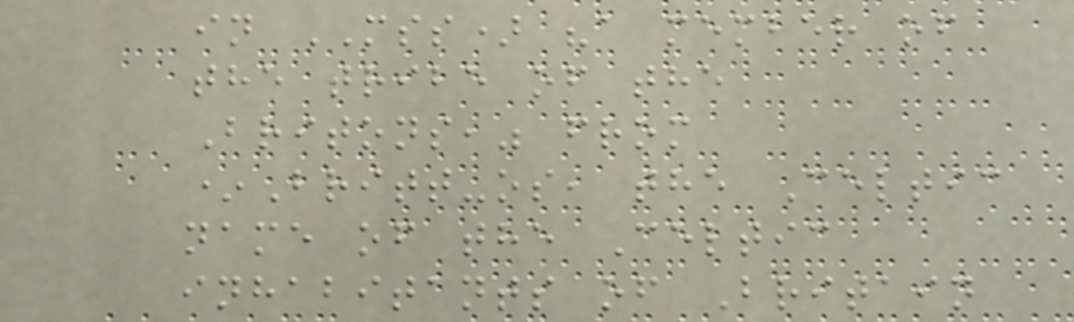in MSS) "a member of
the tribe of the
Britons," from
*Britt-os, the Celtic
name of the Celtic
inhabitants of Britain
